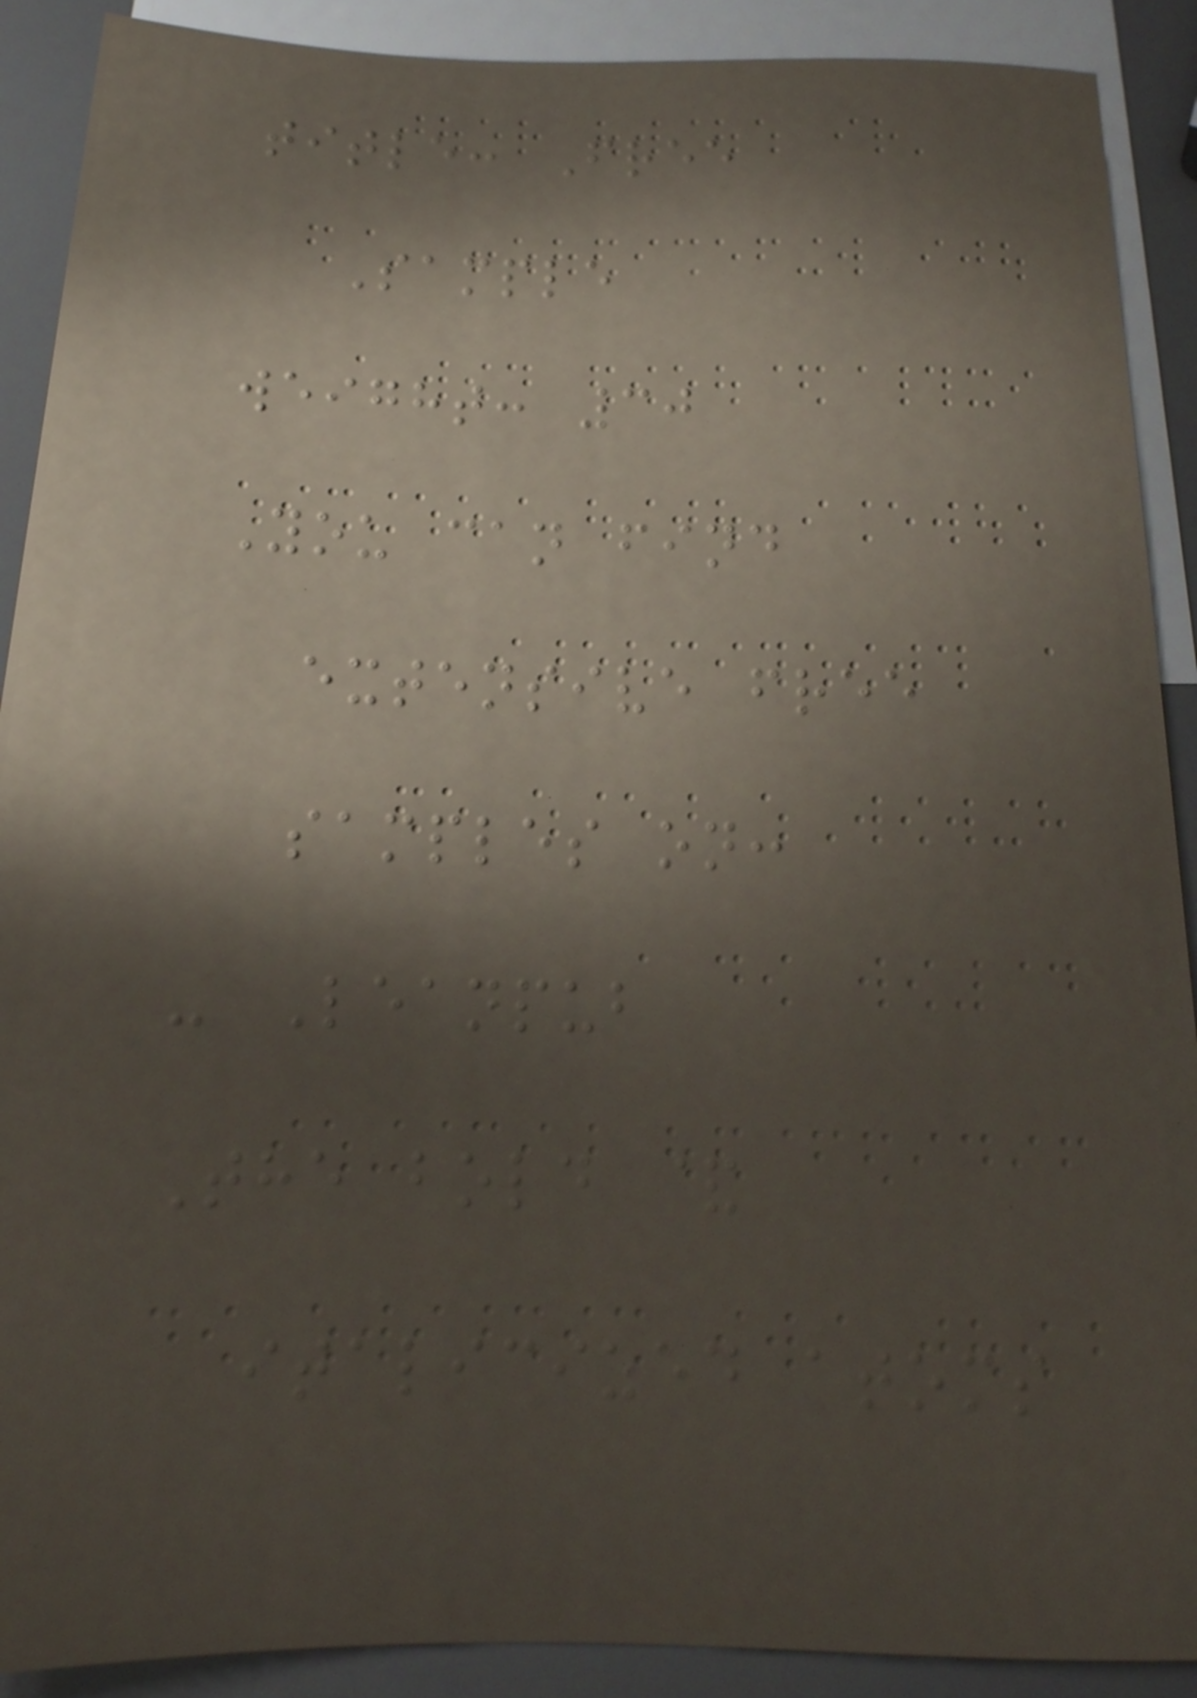title: Free
Sample
weight: 30
You can find
extensive free
samples on:
- Leanpub
The bold &
italicized atoms
